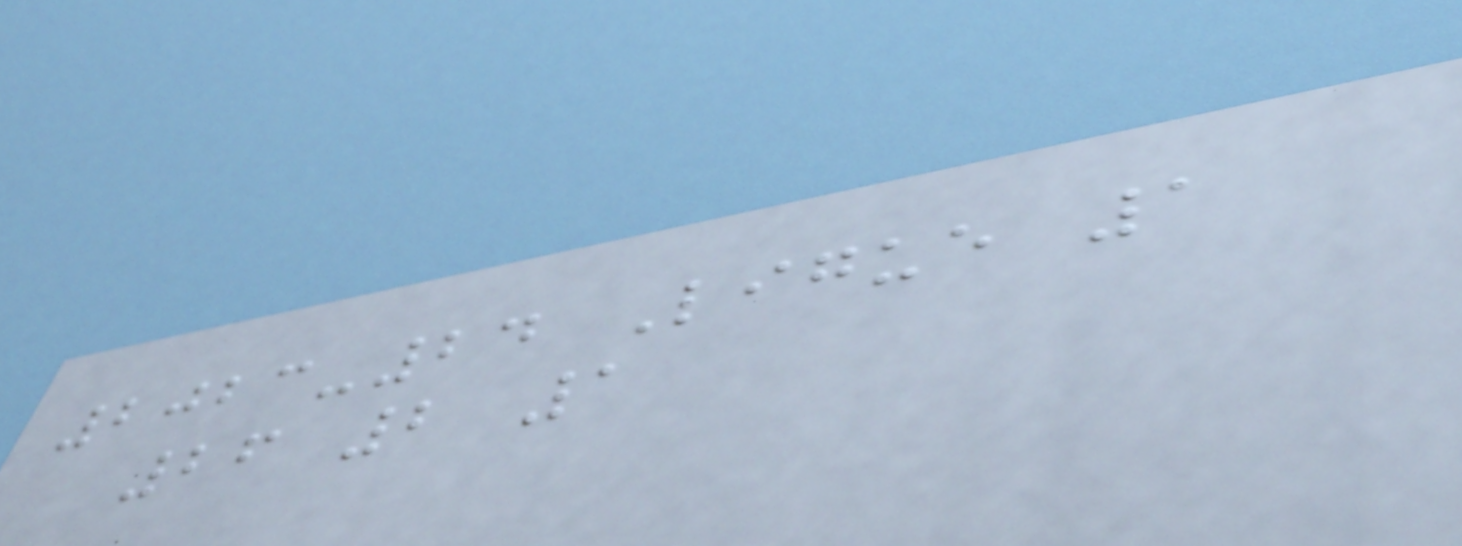2023-24 Ligue 1
26 2 1
